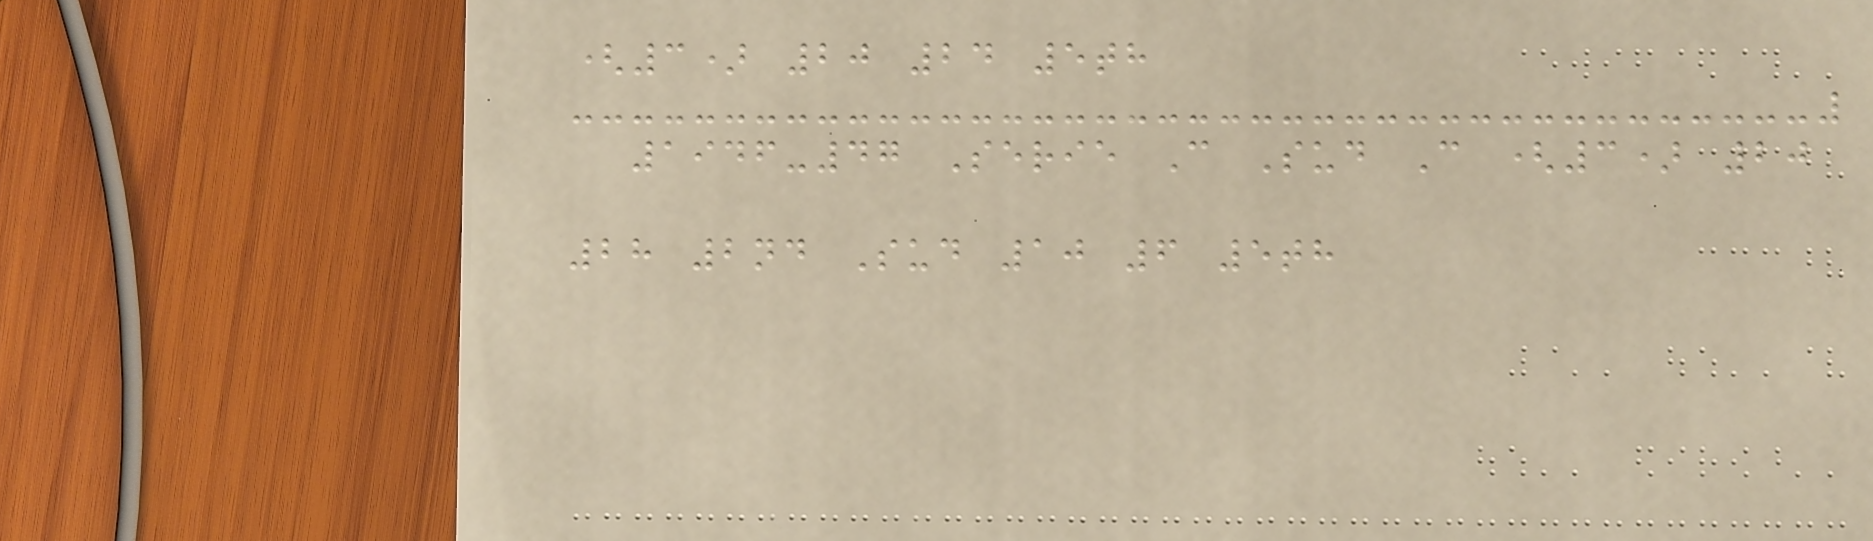(3) 20 24 5th
1946-47 Serie C Sud C (3) 20
28 2nd Sud 10 6 5th
